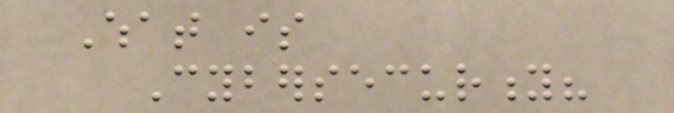What is
Cybersecurity?
